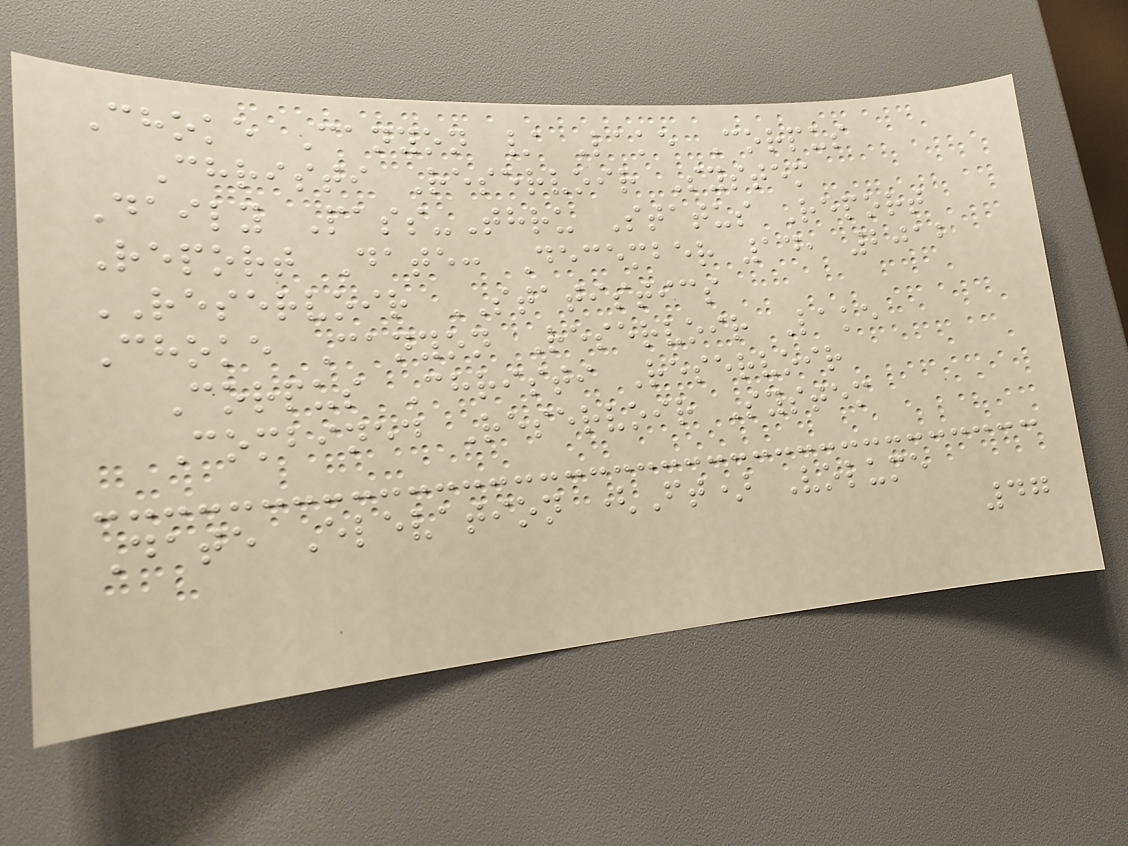Choke Canyon / Lake Corpus
Christi Reservoir System
Daily Pass-Thru Status Report
Report Date: December 14, 2012
RESERVOIR STATISTICS
Choke Canyon Reservoir Lake
Corpus Christi Reservoir
Combined Reservoir System
Date Elevation (Ft) Volume
47
